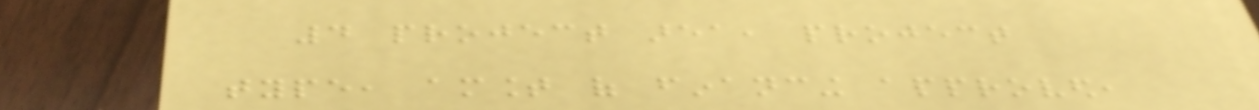4 project area, project
type, amount of financing approved,
